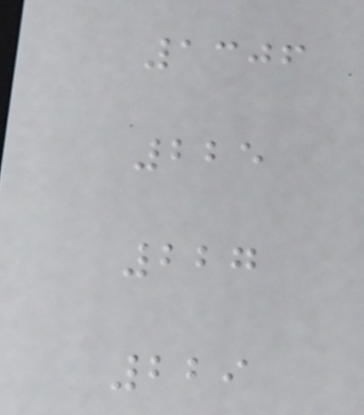1306
225
227
229
